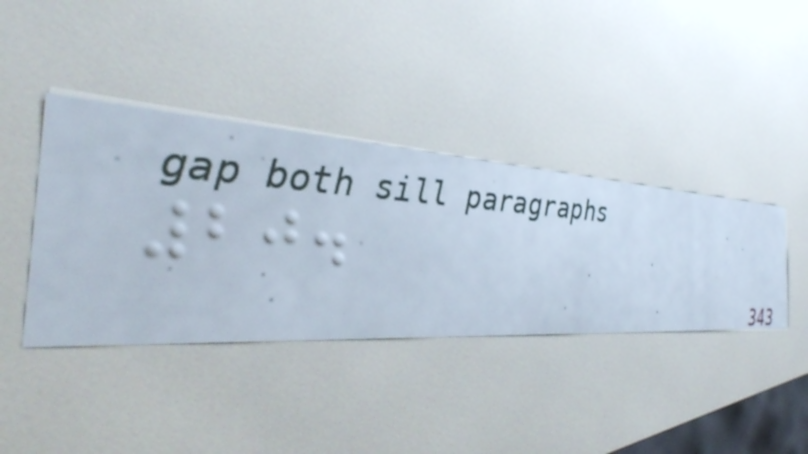20.
